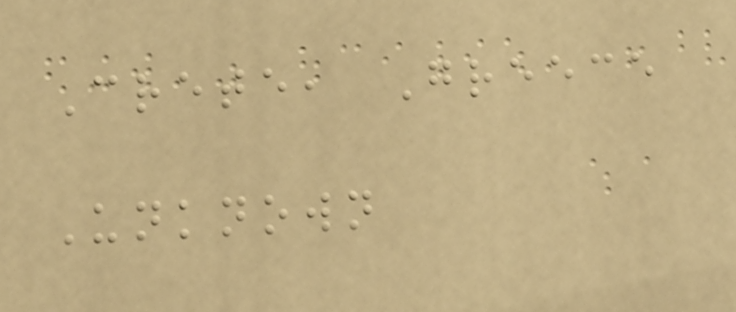Crete, Greece
Unknown
